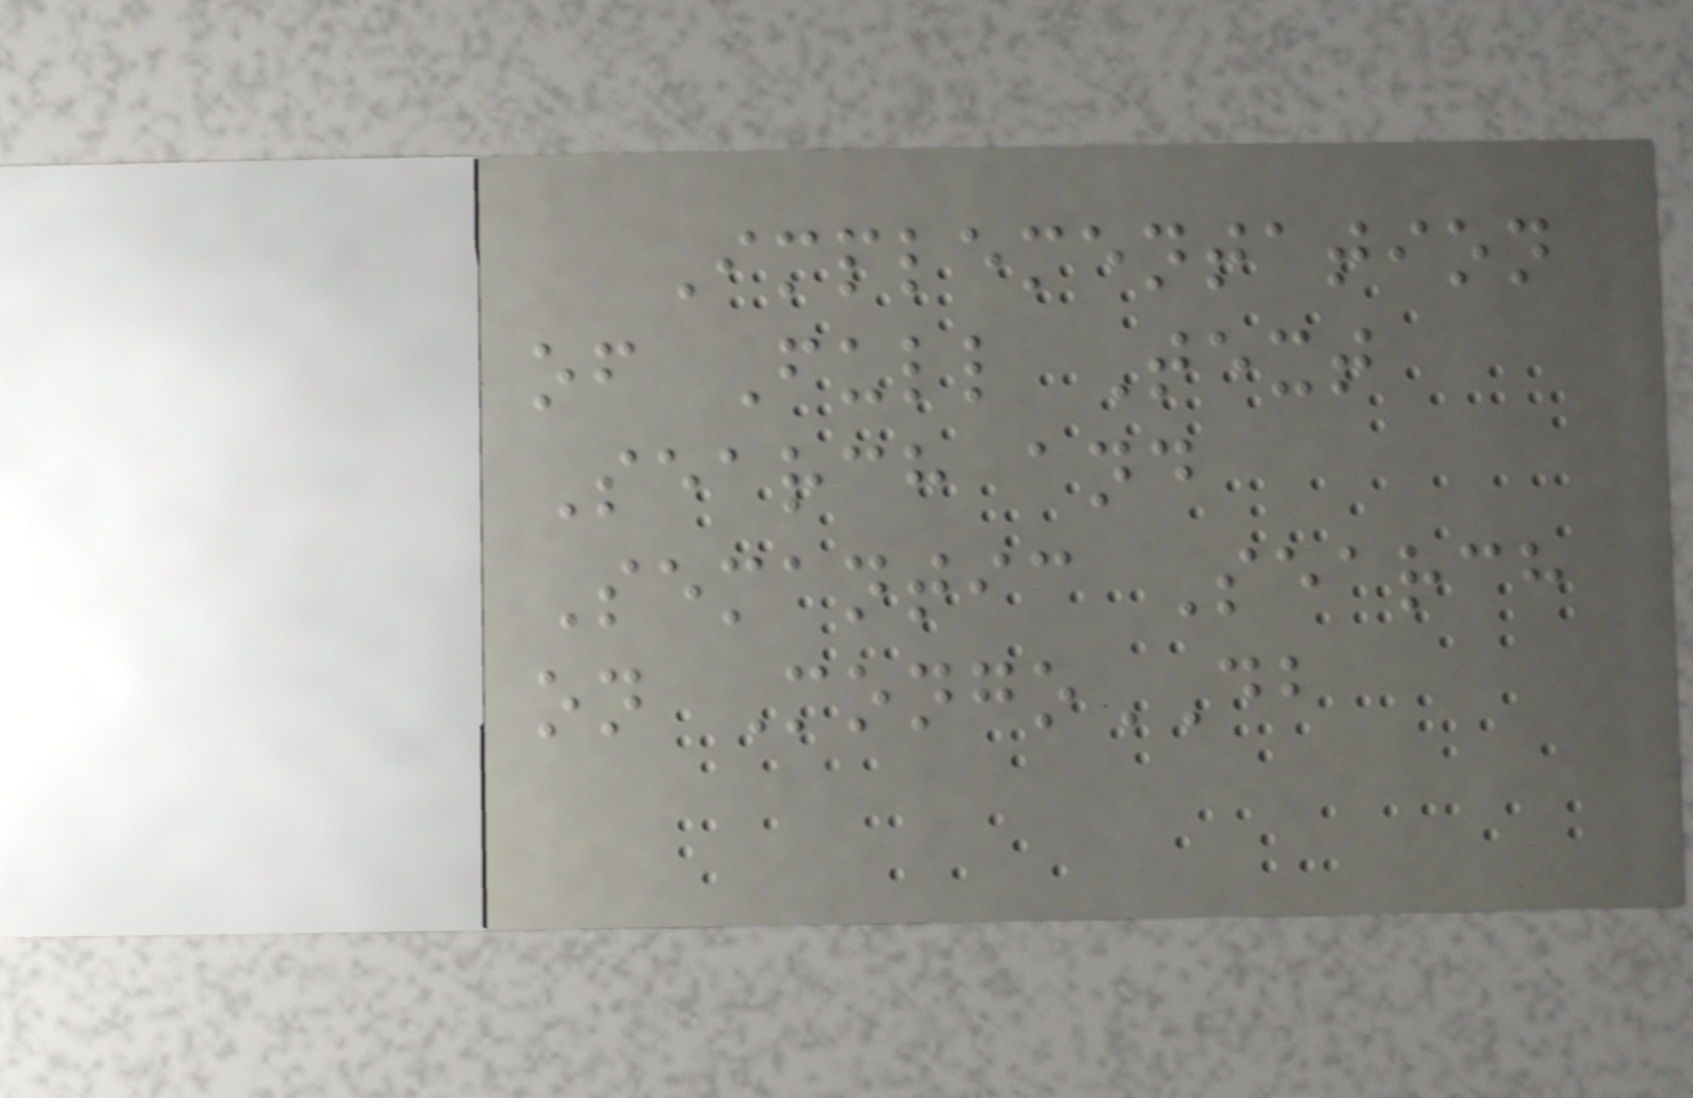Implementation
of Full Text
Search and
Semantic Search
on MongoDB
